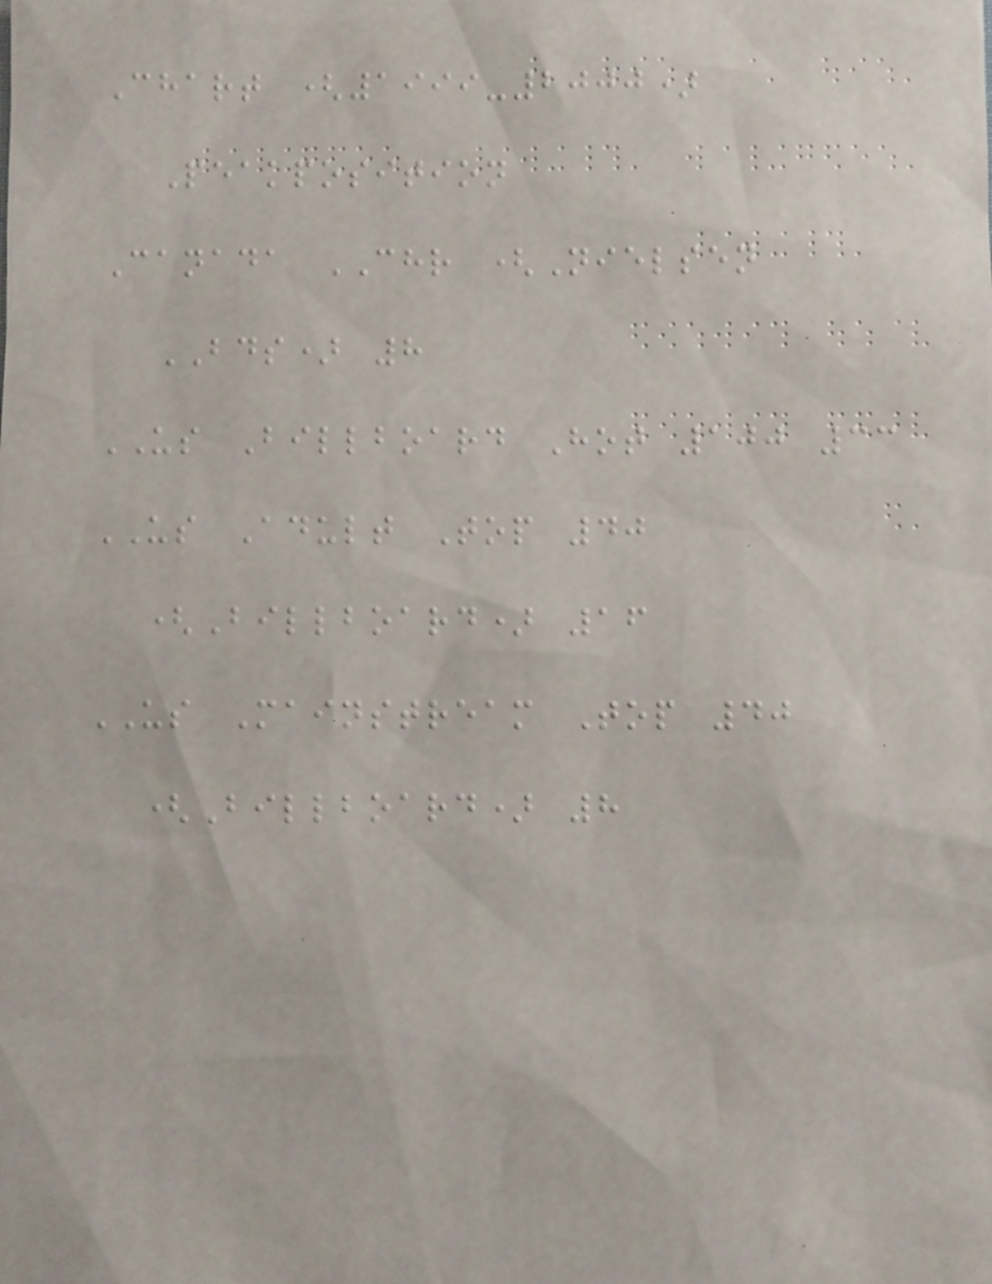Chart (1999-2000)
Peakposition
Canada CHR (Nielsen
BDS) 8
US Billboard Hot 100 33
US Adult Top 40
(Billboard) 16
US Mainstream Top 40
(Billboard) 8
